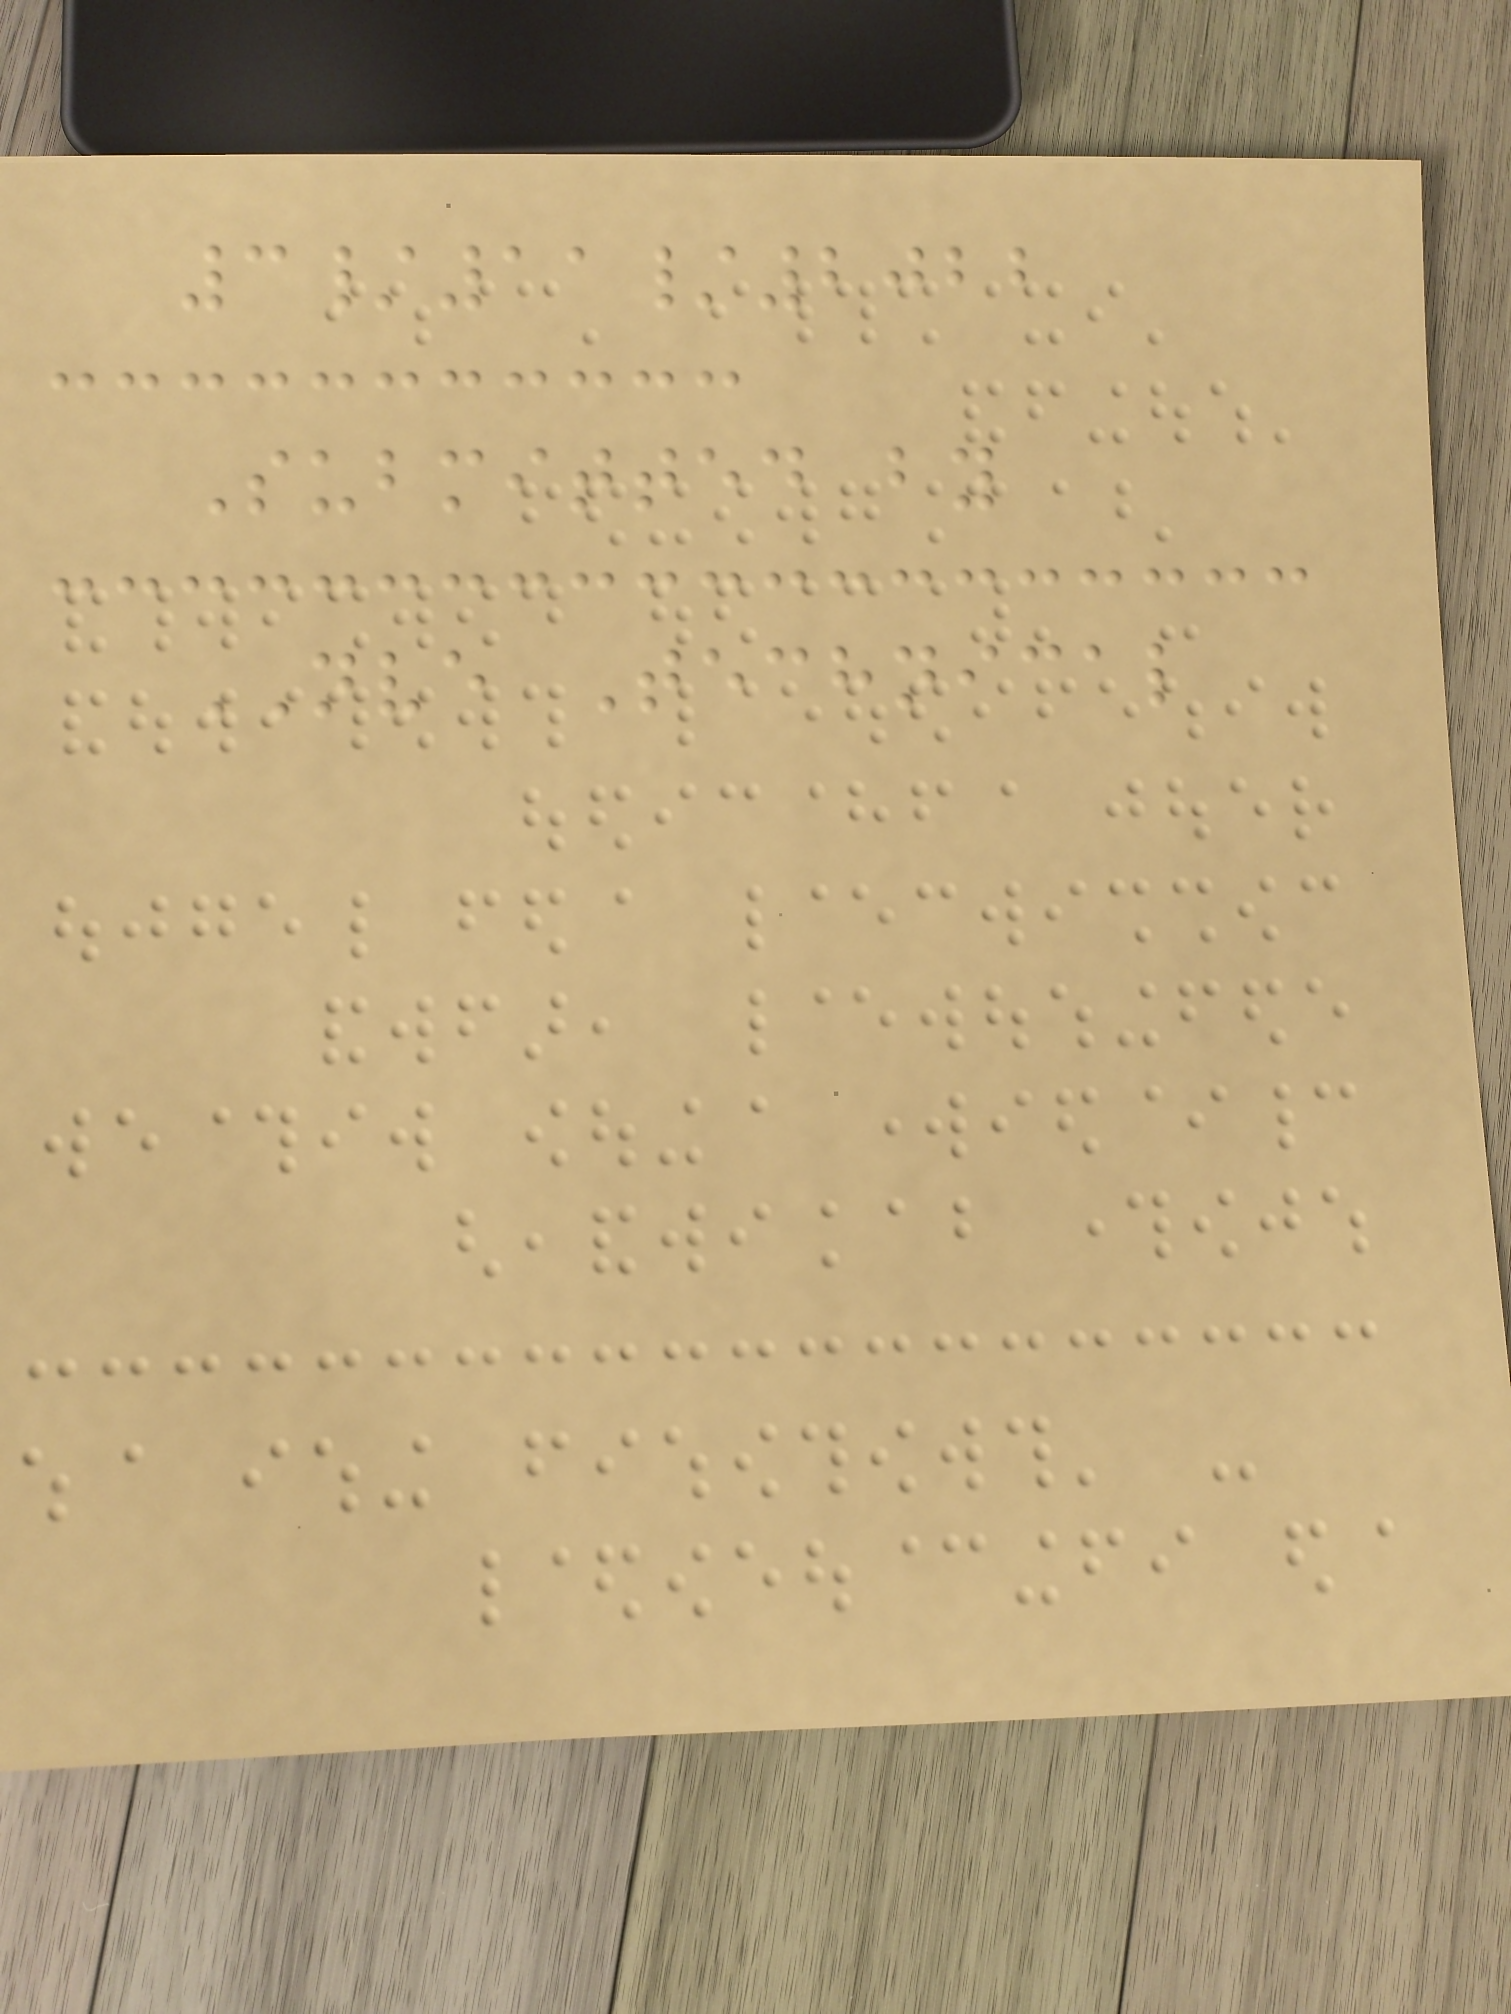3/11/2022
Submitted by
NVE Technical
